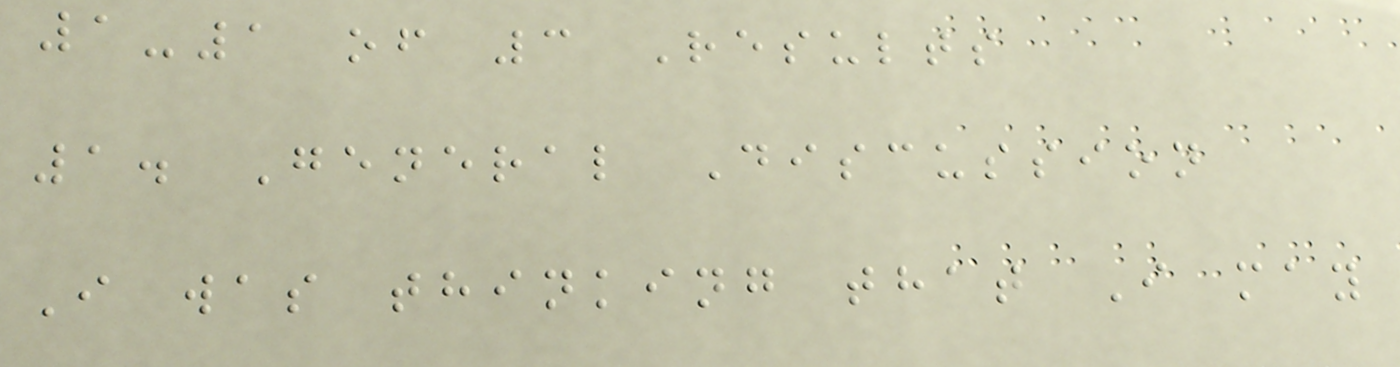1-1 of 3 Results
1. General Discussion
I was thinking that I may
